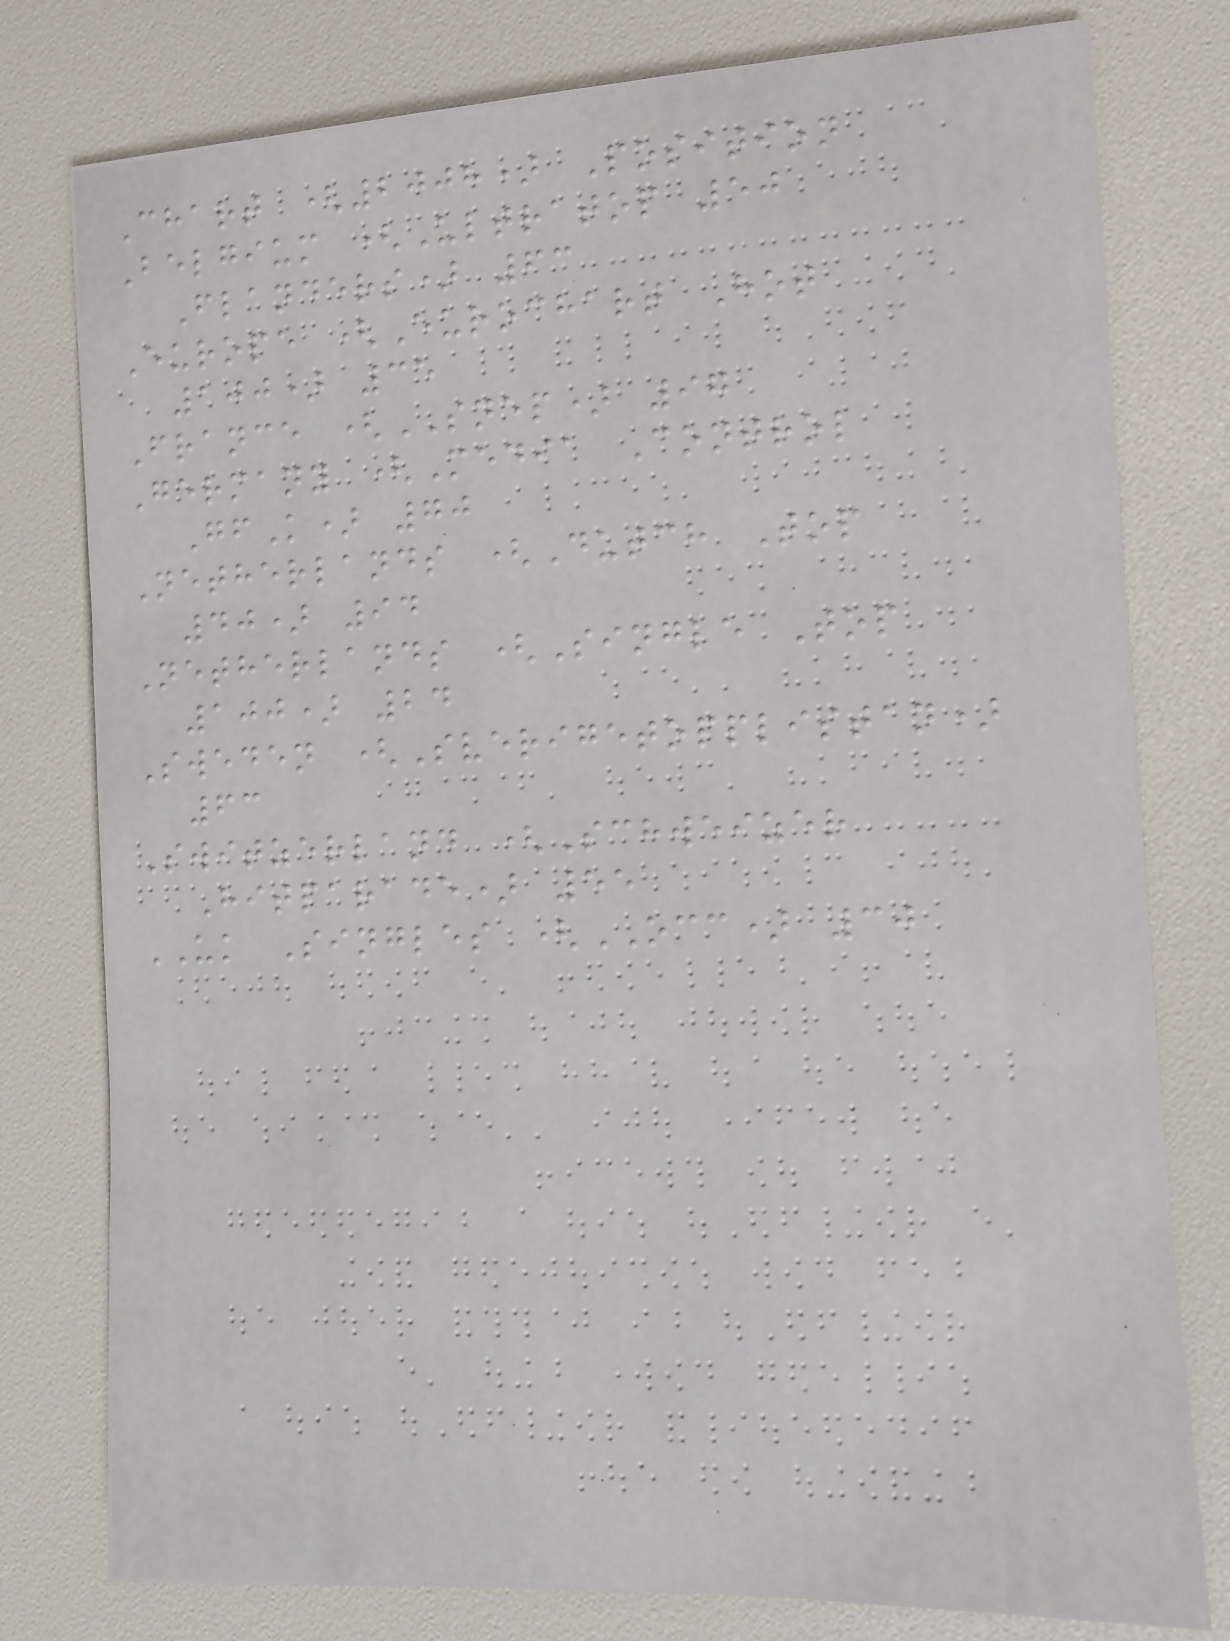Chart (2008) Position
Belgium (Ultratop 50
Flanders) 63
Europe (Eurochart Hot
100) 35
France (SNEP) 97
Germany (Media Control
GfK) 70
Netherlands (Dutch Top
40) 94
Netherlands (Single Top
100) 24
Sweden (Sverigetopplistan)
63
Switzerland (Schweizer
Hitparade) 55
UK Singles (OCC) 30
